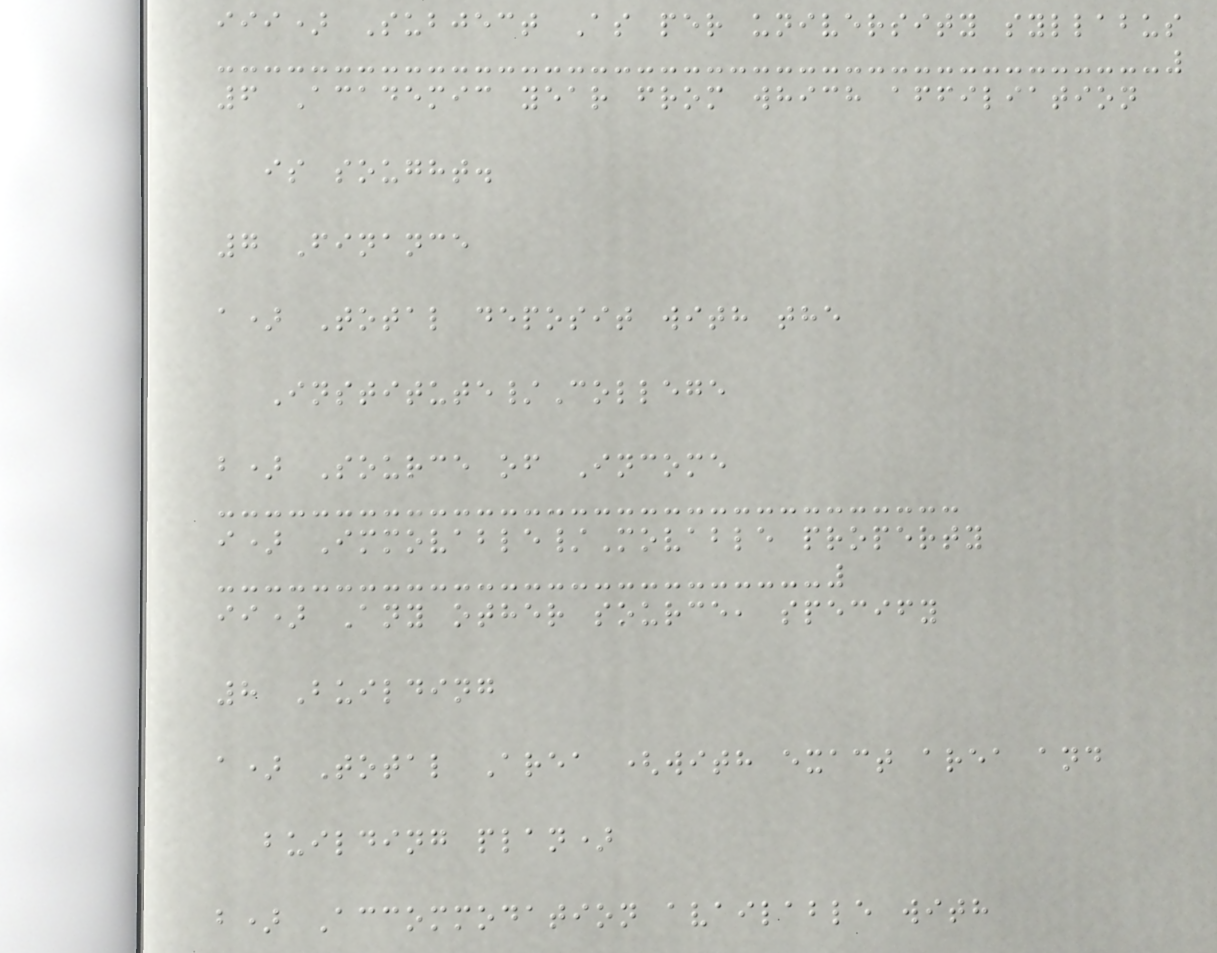iii) Subject As per university syllabus
6 Academic year from which affiliation
is sought.
7 Finance
a) Total deposit with the
Institute/College
b) Source of Income
i) Immovable/Movable property
ii) Any other source, specify
8 Building
a) Total Area (with exact area and
building plan)
b) Accommodation available with
